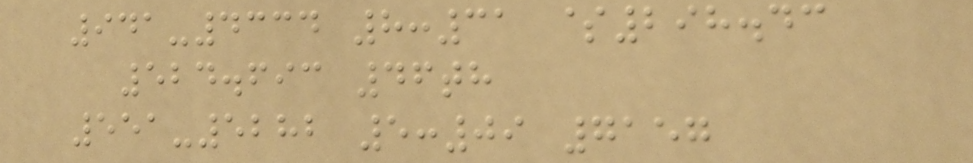941-4334 8:31 $298.43
524.693 46th
551-5282 5:09 7157
